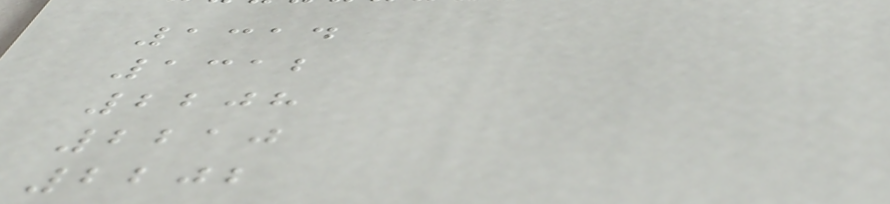1314
1312
2208
2210
2202
